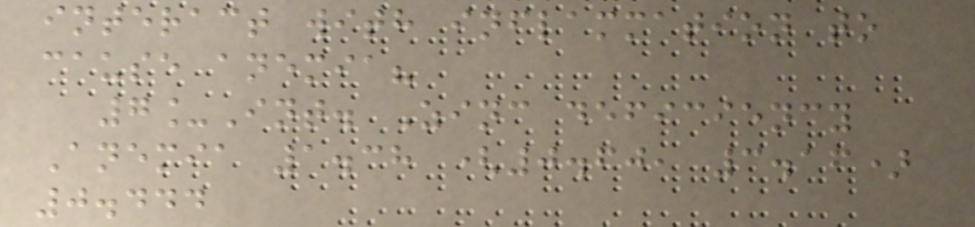interact with inflammation to
cause anemia?
7_Int. Zinc deficiency
Anemia 1.38 (0.60, 3.16)
0.444
